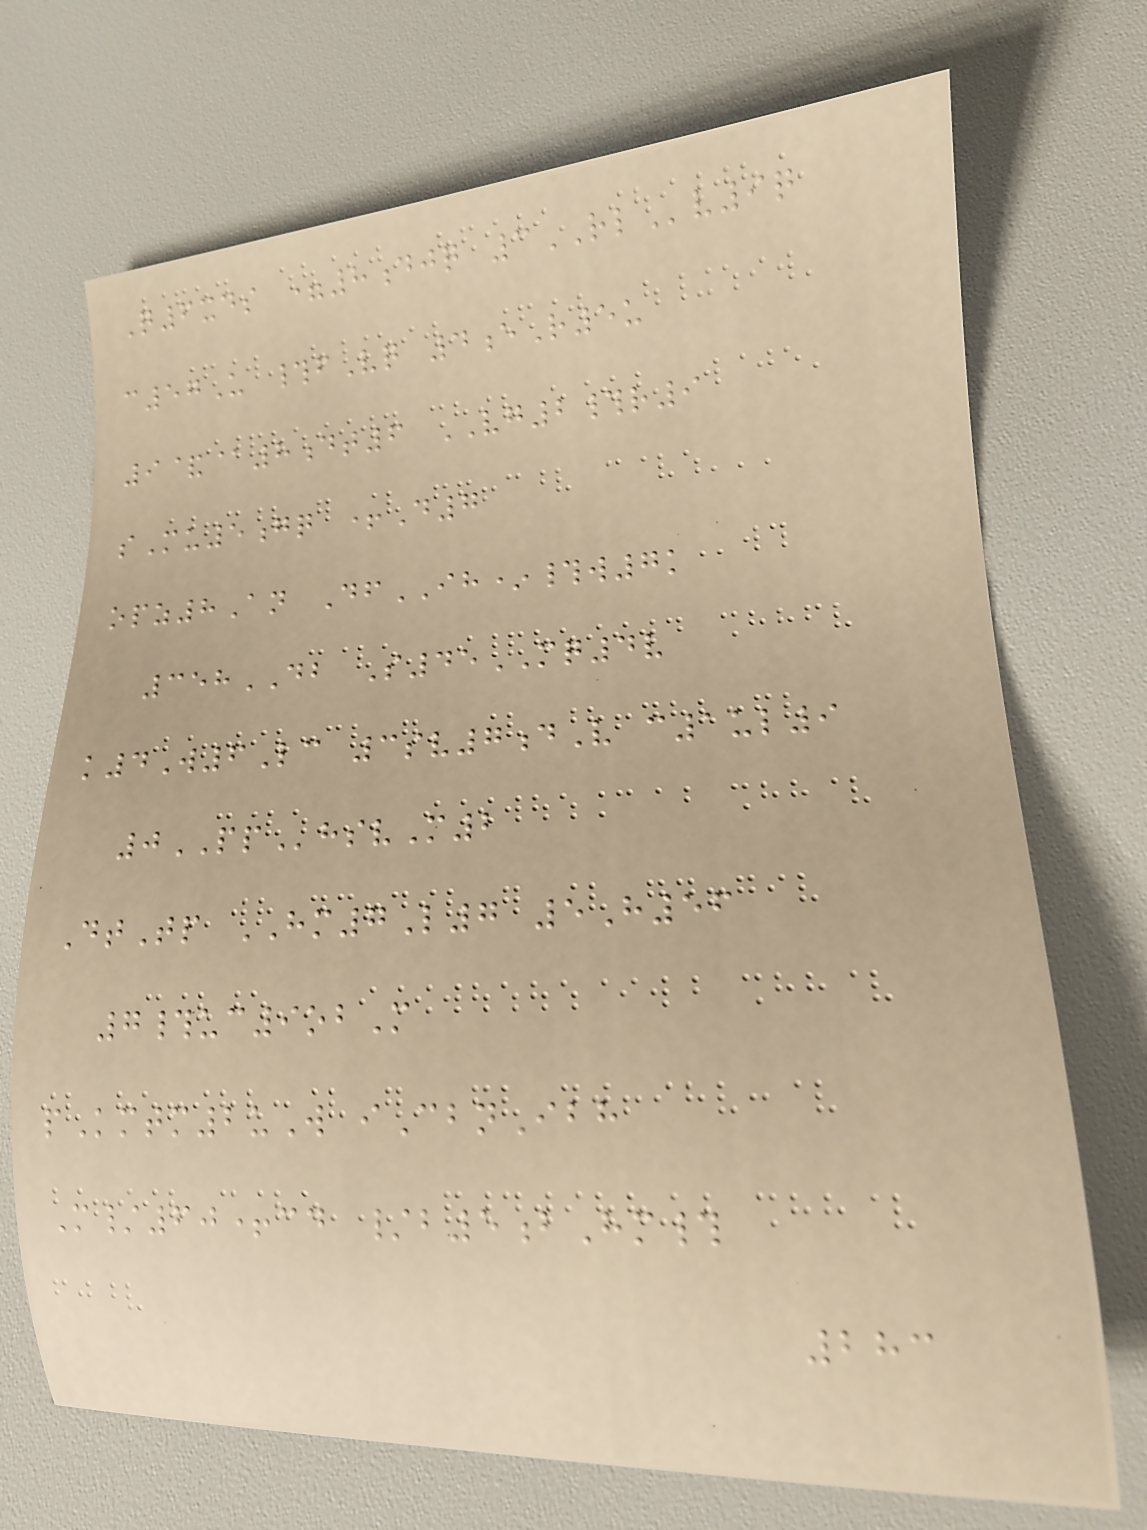Q6xds =8djq 3RLv9q
c57U #fVq 4eR5u
9&@8dt6 VG2#r9
sMu5gq +D7
opz8An DfIH*#w7k
358DB S45MQ4v
k4W6Lc 3sv7dV c1ul9
0PPhsvM2
DtTp HM7L7 5H56
7#uc9obM
pKmtm2uW iCbnIbh
M/60+cd /b5bHm#
283
